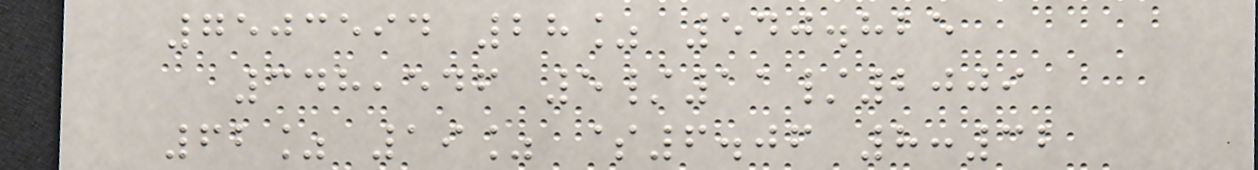7503594 28% 540.825
348,546 5/11/2009
62% 19% $6.06 8:32
